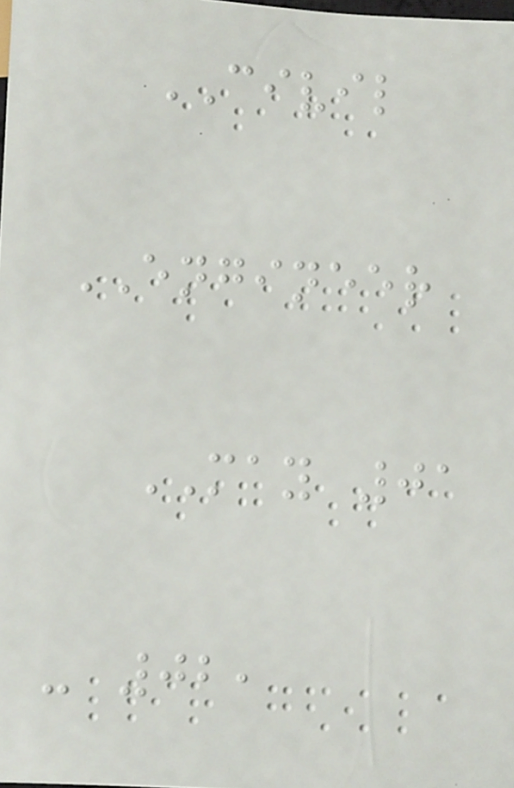CIVIL
ENGINEER
MAY 01
- 02,
